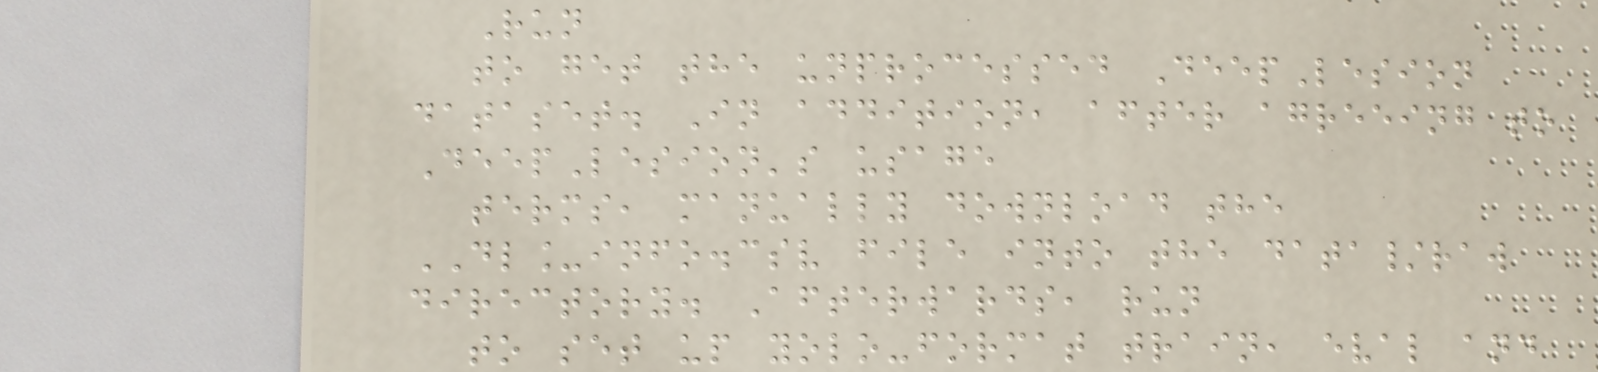Run
to get the unprocessed DeepLesion
dataset. In addition, after agreeing to
DeepLesion's usage
terms, manually download the
DL_info.csv file into the data/raw
directory. Afterwards, run
to set up yolo-format train, eval and
